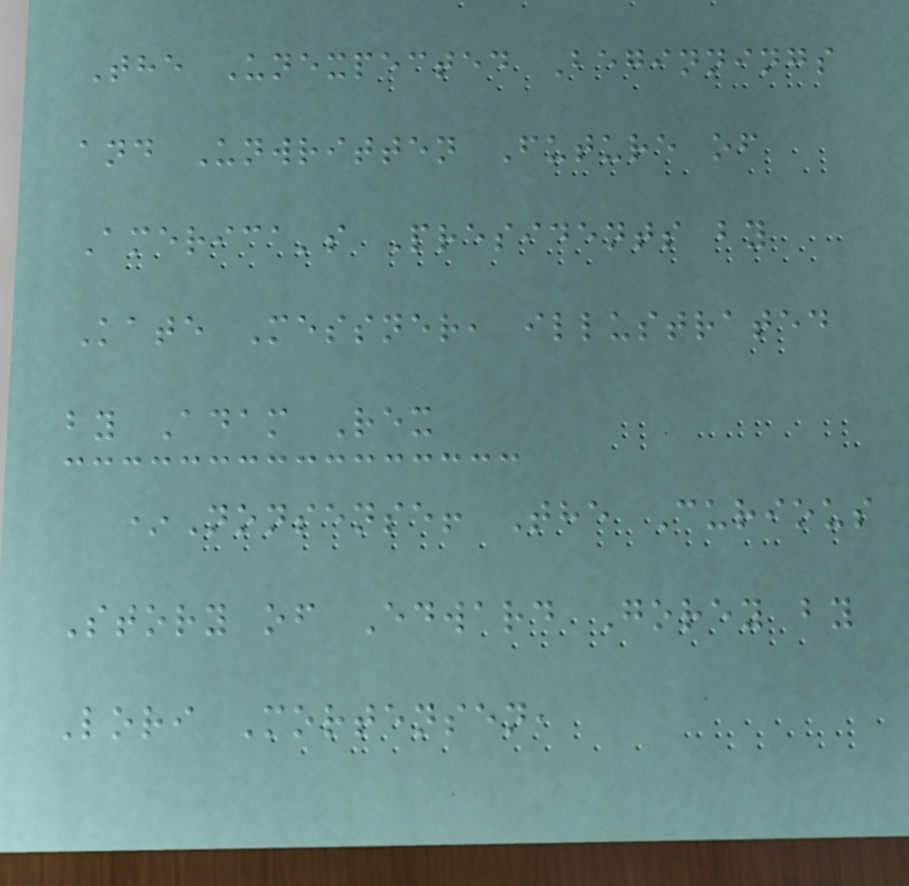The Unexpected Beginnings
and Unwritten Future of
America's Presidents by
Kate Messner, illustrated
by Adam Rex
*Nonsense! The Curious
Story of Edward Gorey by
Lori Mortensen,
